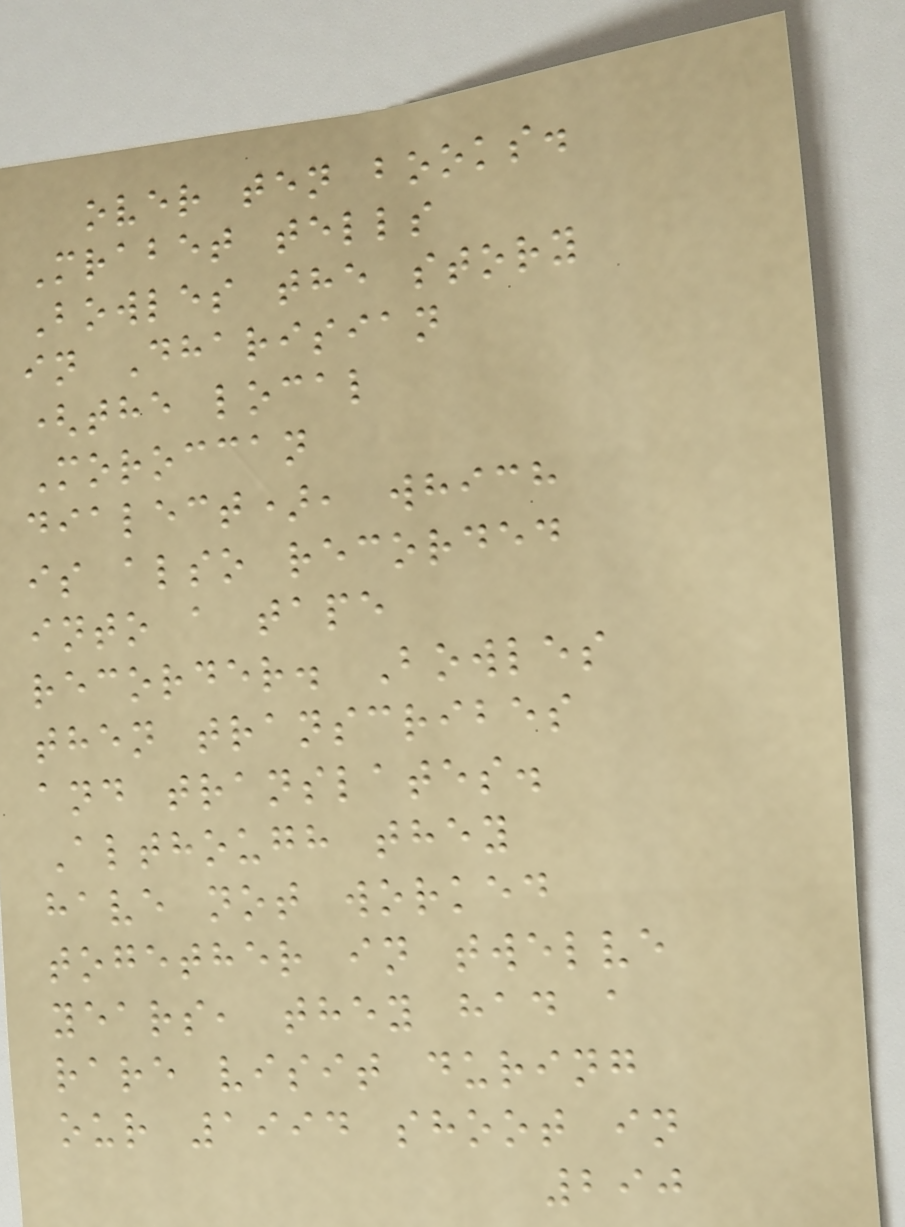over ten books.
Mrabet tells
Bowles the story
in Dharisian
(the local
Moroccan
dialect), which
is also recorded
into a tape
recorder. Bowles
then transcribes
and translates.
Although they
have not worked
together in twelve
years, they had a
rare visit during
our 1994 shoot in
290
